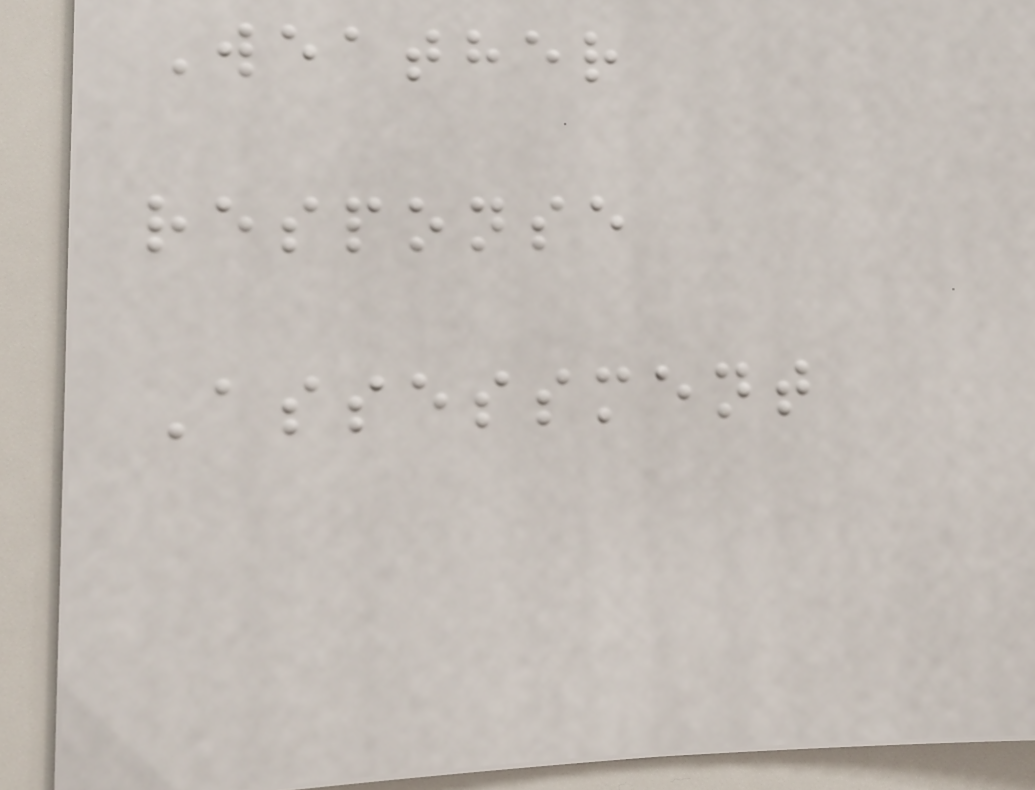Weather
response
Assessment
